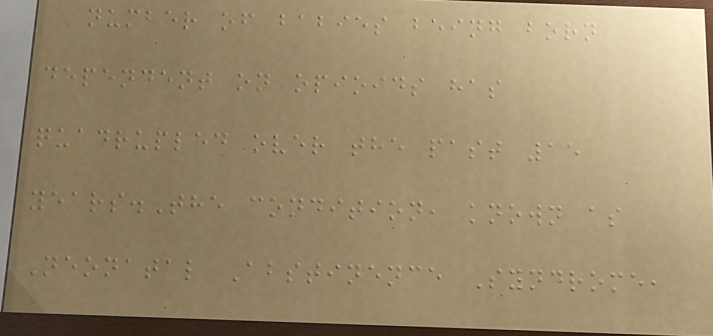number of babies being born
dependent on opioids has
quadrupled over the past 15
years.The condition, known as
Neonatal Abstinence Syndrome,
